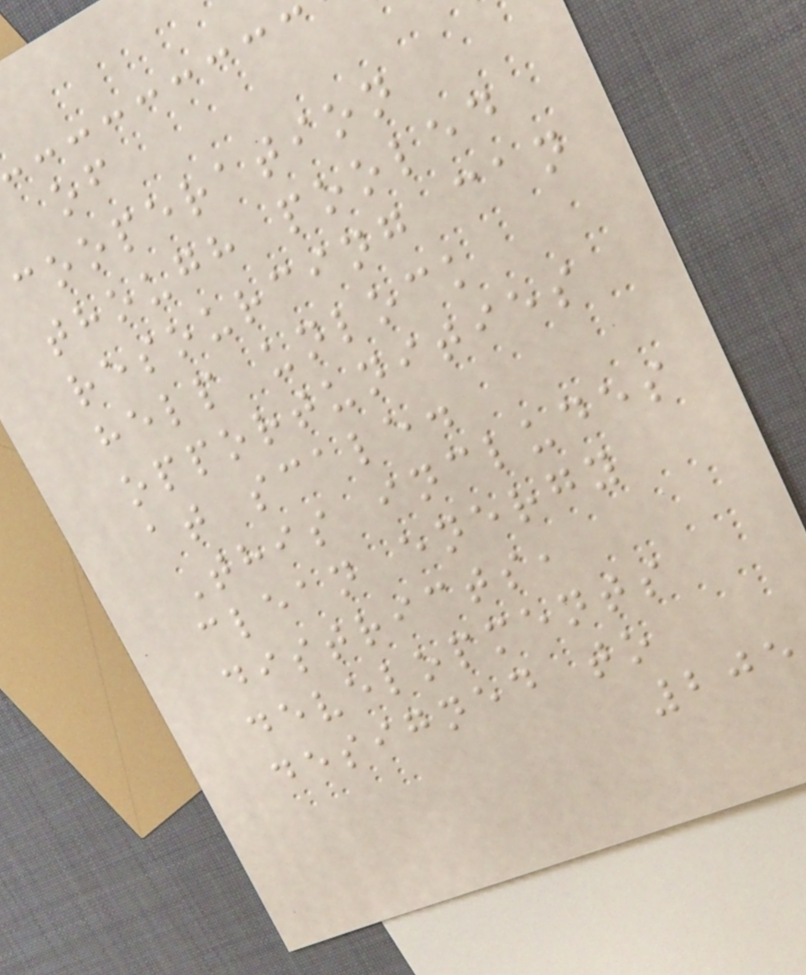of
cooperation
though pooled
resourcing can
help unlock
opportunities
at scale.
This includes
clean energy
districts,
developments
designed to
205
